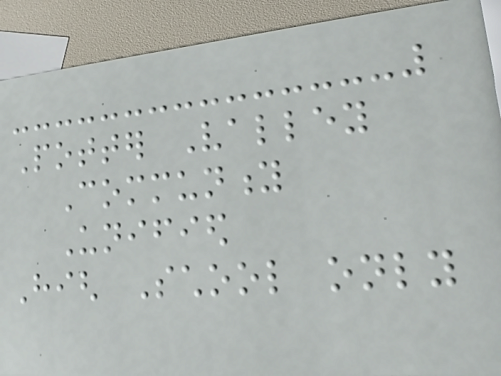Potter Valley
Community
Unified
High School only
